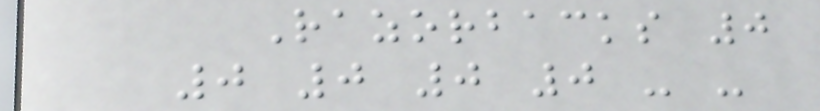Razorbacks 0
0 0 0 0 - -
